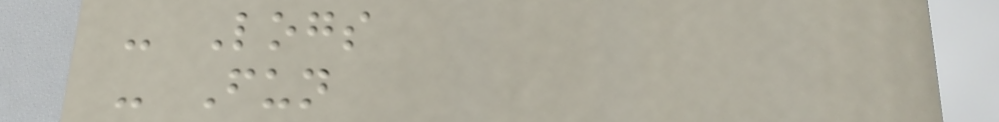- Logs
- Fun
